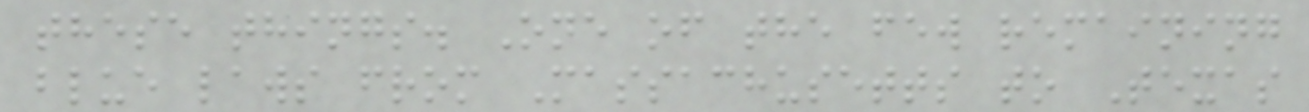these things. One of the few remaining
blue laws from Massachusetts to Texas
